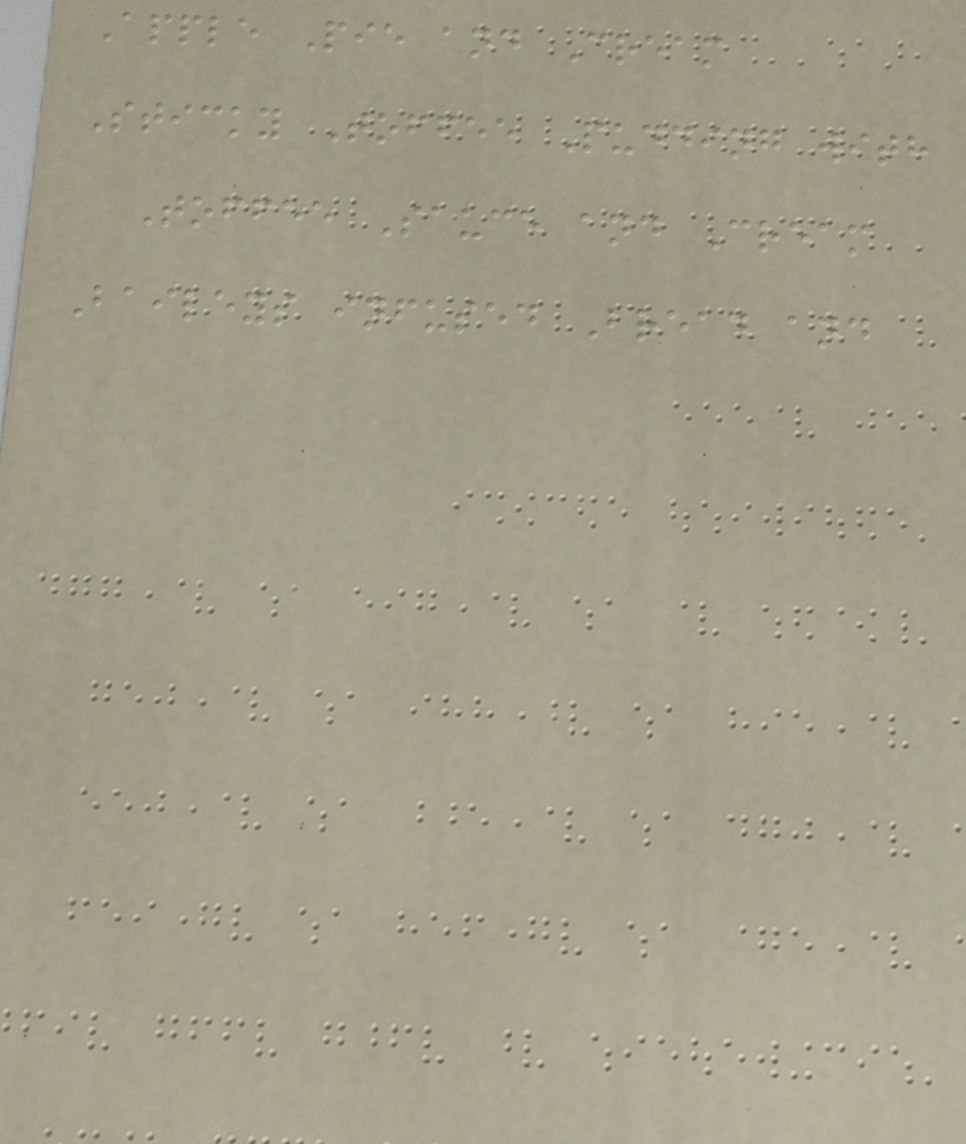Apple Pie and Cream
Sticky Toffee Pudding with
Toffee Sauce and Cream
Baileys infused Bread and
